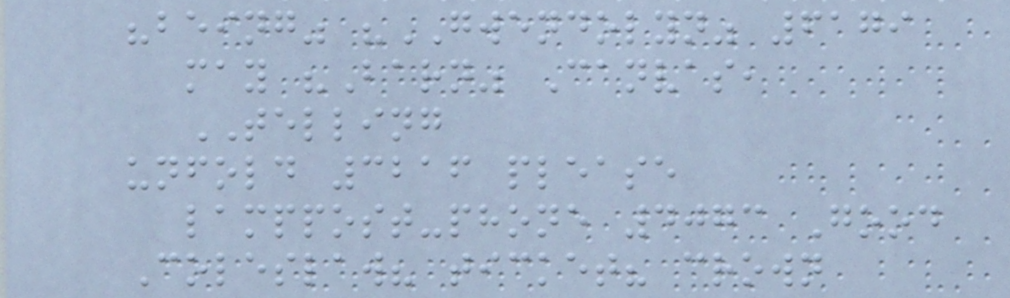"being" "GWENDOLYN" 6179
may "Barn" Canvas,
TELLING
unfold 3216 please
lamppost-phone 4073 Good
Coleslaw? ticket? crown
